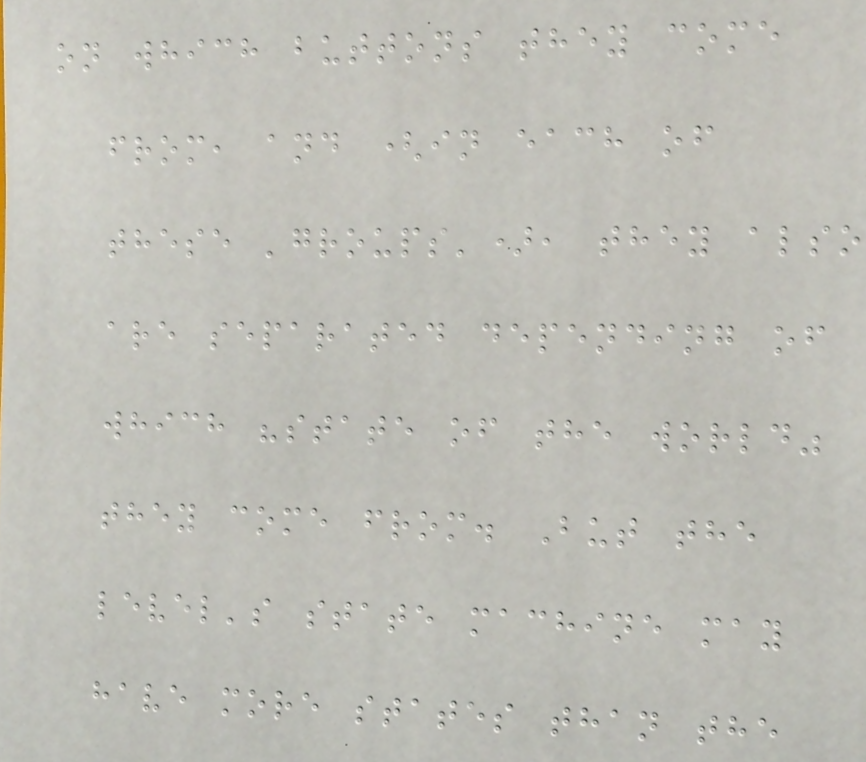on which buttons they come
from, and (in each of
these 'groups'), they also
are separated depending of
which "state of the world"
they come from. But the
level's state machine may
have more states than the
